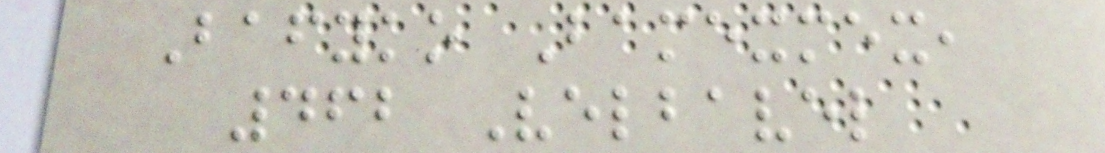Bafyko Bamexmex,
462 Velbavel
